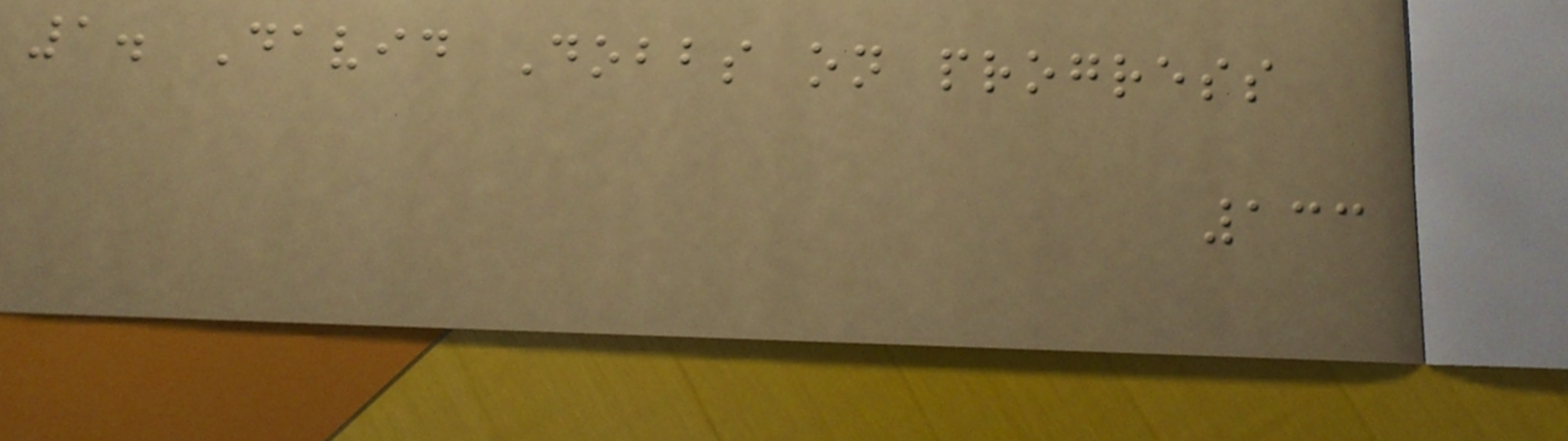1. David Dobbs on progress
133
